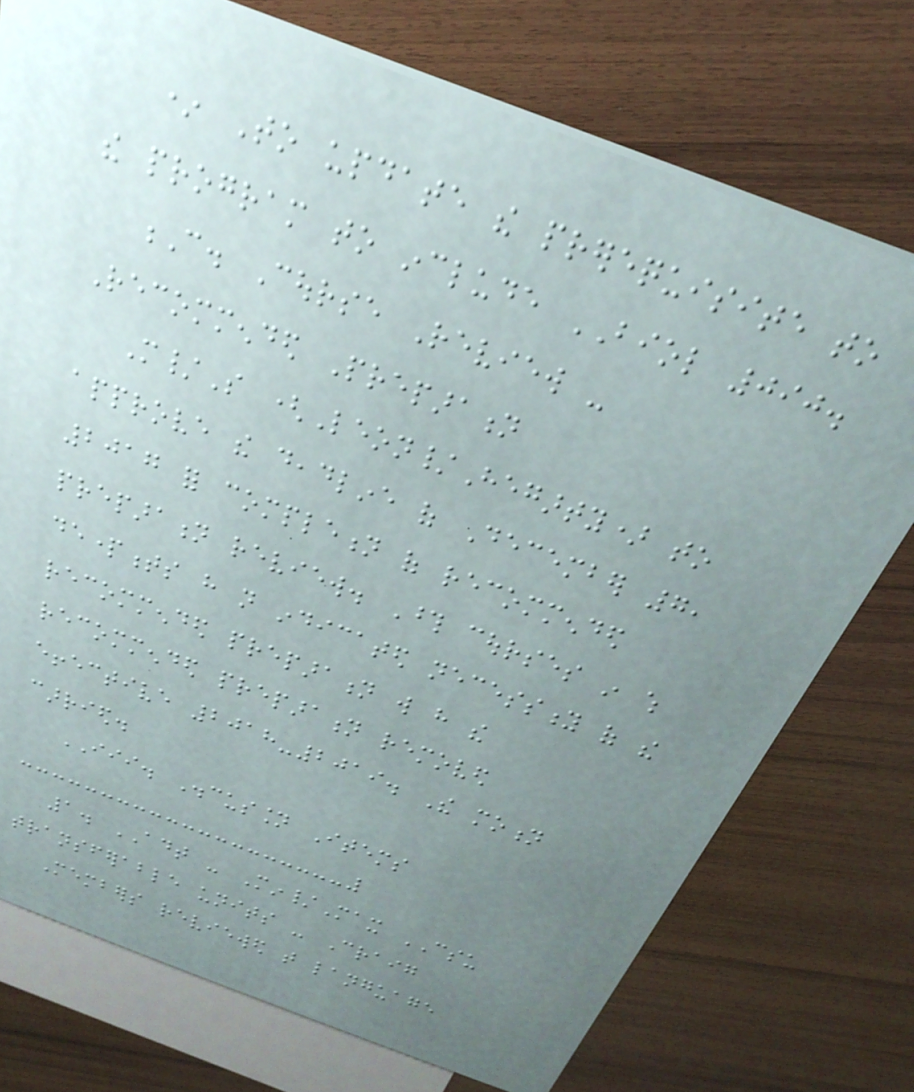* To update the prerequisite to
the program to include BIOL 090.
C. Course Review -
Recommended Preparation
M/S (Leon/Hegarty) to
approve the deadline of December 7,
2017 for completion of recommended
preparation review. Those courses in which
departments have not indicated necessity of the
recommended preparation will have the
recommended preparation removed
effective 2018-2019. The motion
carried.
III. Discussion Items
1. ADT - Min/Max CSU
transferable units - Craig
Members reviewed that language
